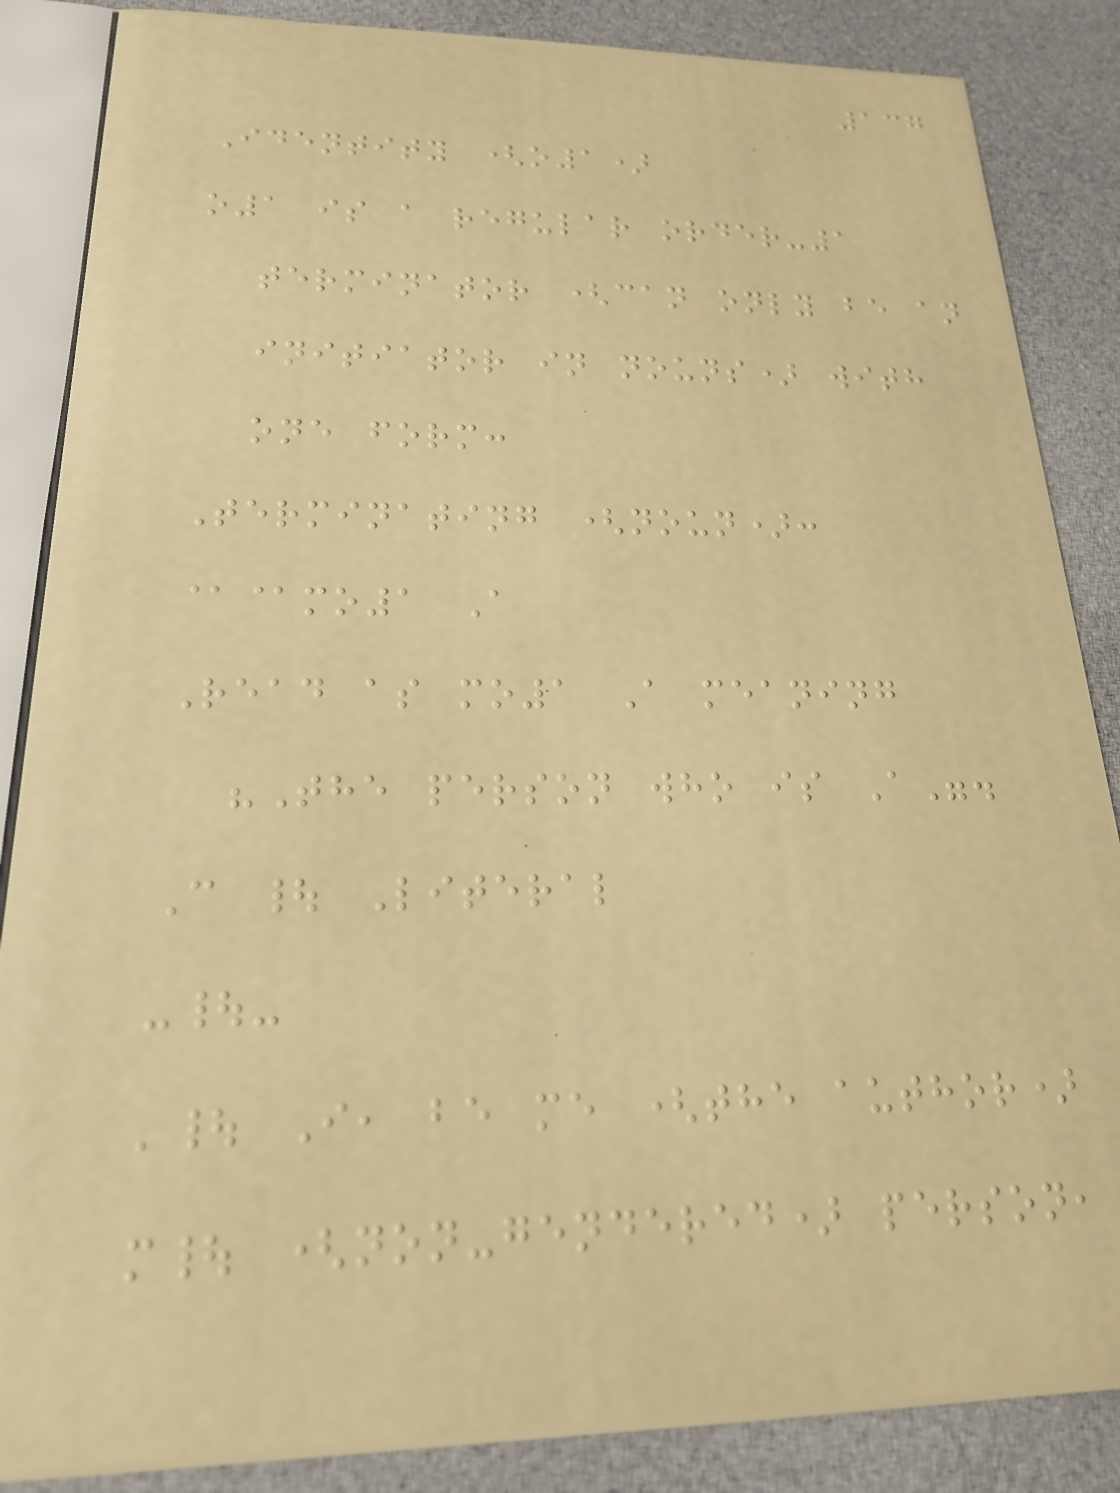137
Identity (o1)
o1 is a regular order-1
terminator (can only be an
initiator in nouns) with
one form:
Terminating (noun):
@@mo1 A
Read as mo1 A meaning
"The person who is A".
C | Literal
-|-
'| I, be me (the author)
m| (non-gendered) person,
